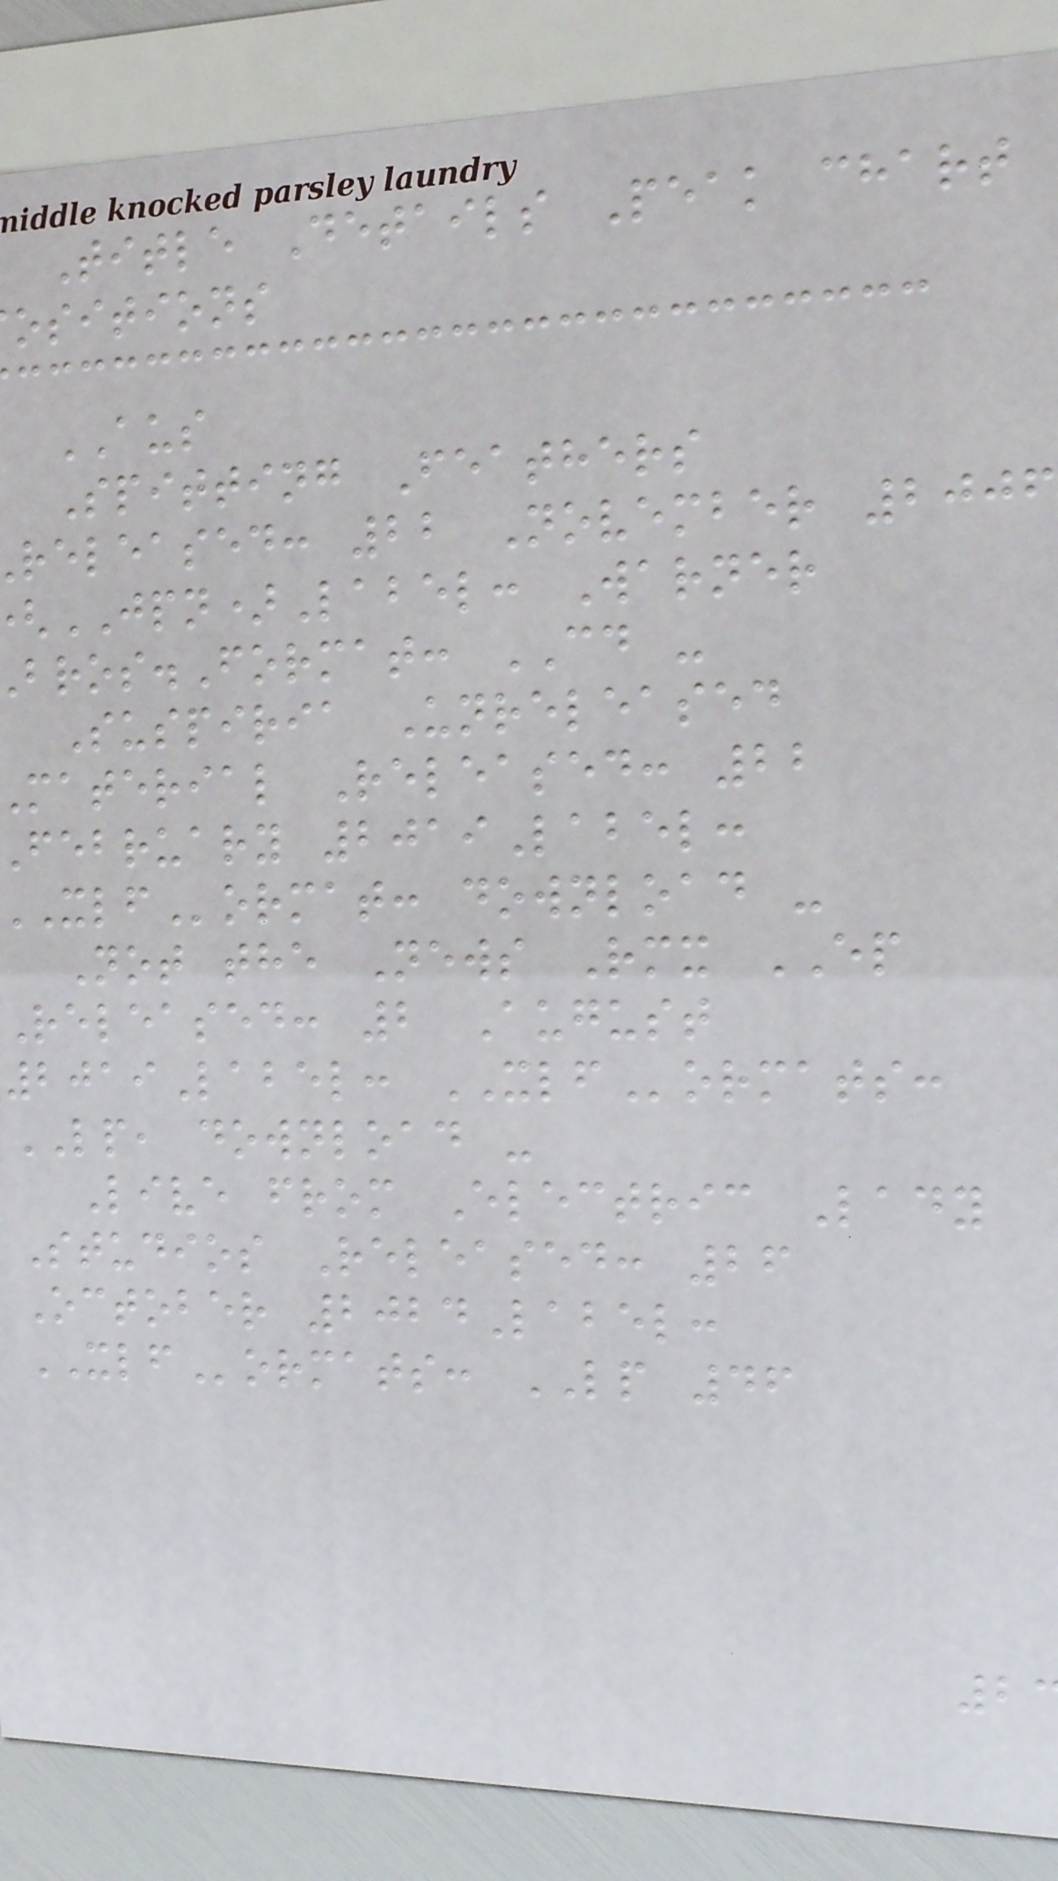Title Details Peak chart
ositions
AUS
Spitting Feathers
released: 22 November 2006
JPN)Label: Warner
ros.Format: CD -
Suspiria Unreleased
material Released: 22
february 2019Label:
ormat: download -
Not the News Rmx EP
Released: 2 August
2019Label: XLFormats:
LP, download -
Live from Electric Lady
Studios Released: 26
October 2024Label:
XLFormats: LP 46
